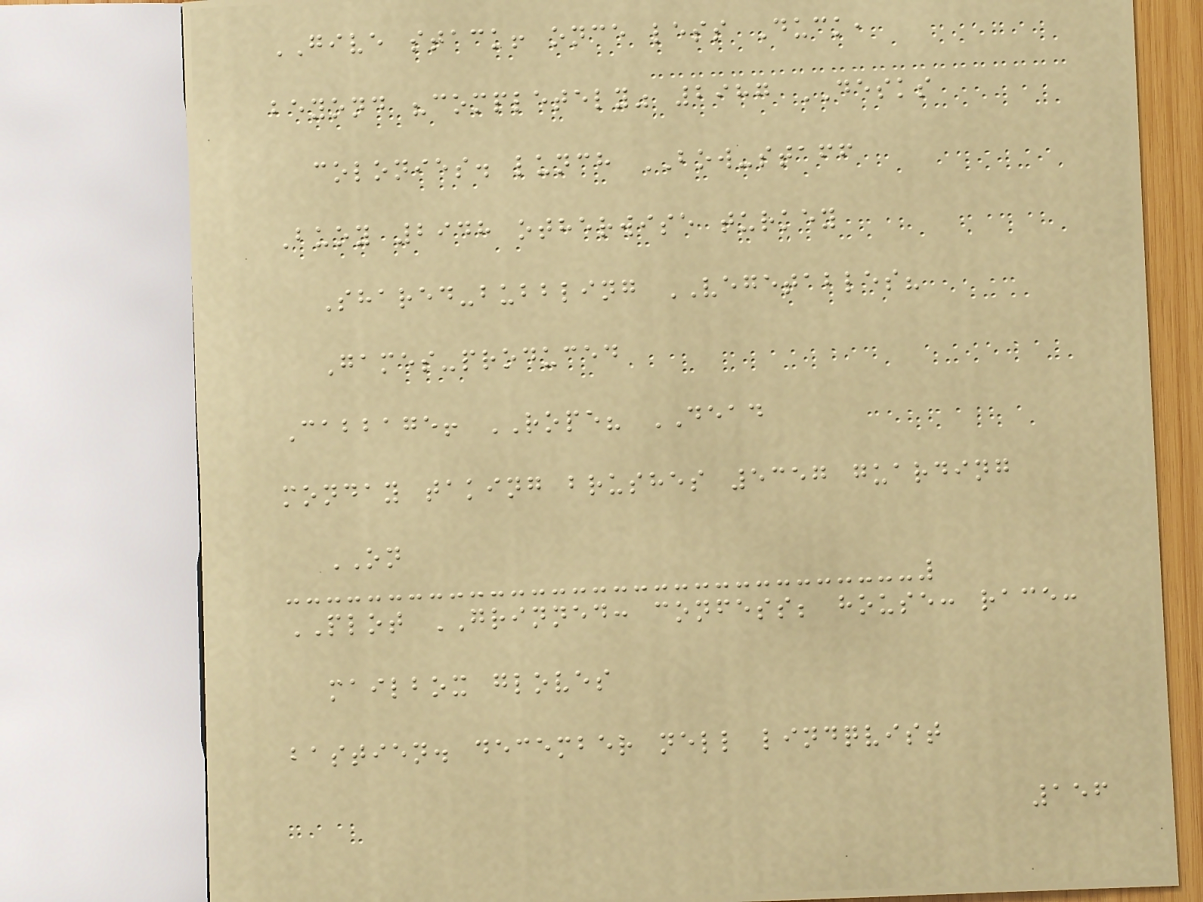GIVE stack! once less Duck,
beyond "completely" 2987 DESKS
colonies. lunch BOW-staff
Buoy 2948 otherwise turkey
Shared-bubbling VEGETABLES?
Games-produced
Cabbage! ROPE? DEAD
monday taking brushes 5357 guarding
ON
PLOT GRINNED: confess; house: race:
mailbox gloves
bastien. december nell lindqvist
156
